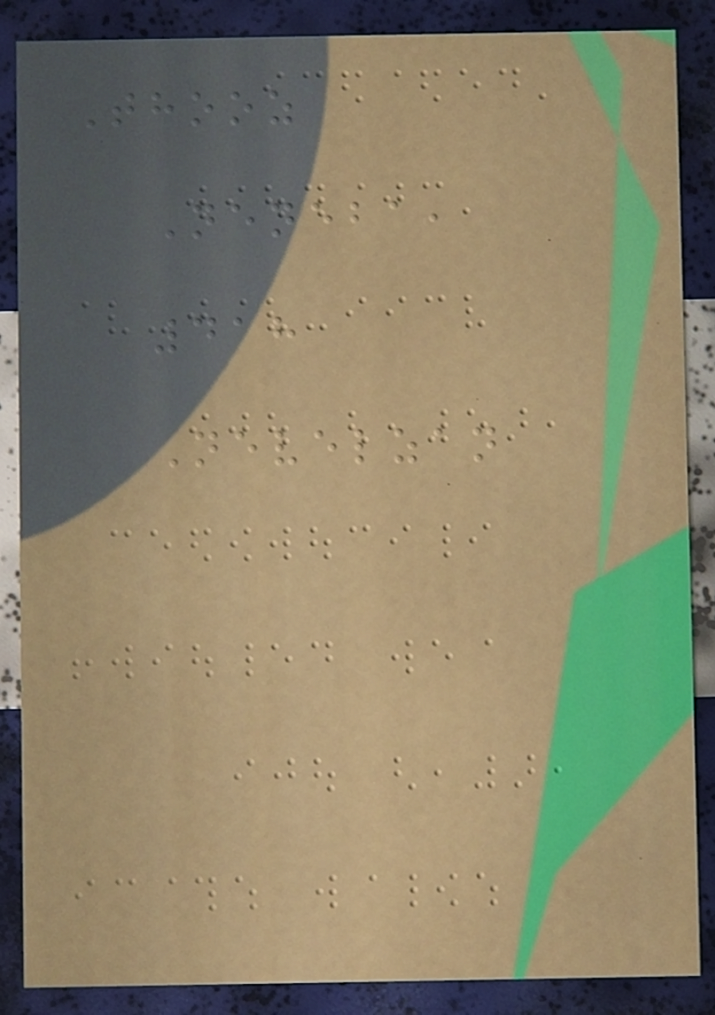Thooz
Neneba,
418
Nevelzan
